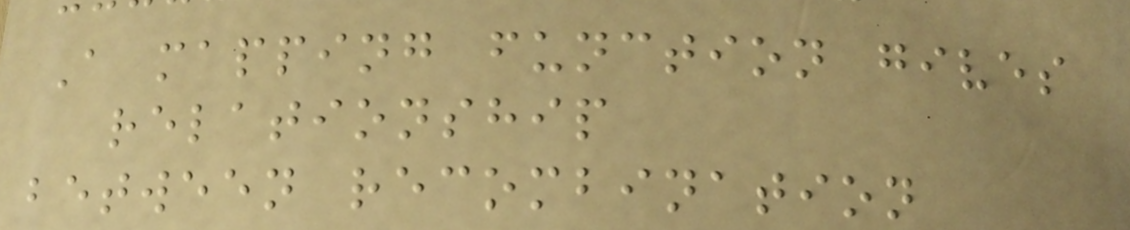A mapping function gives
relationship
between recombination
